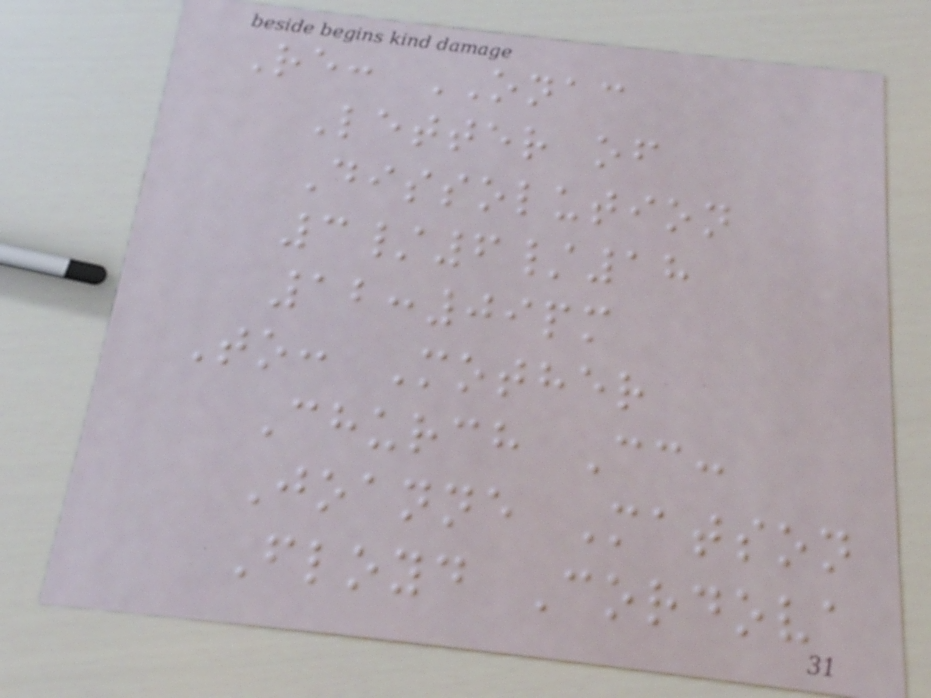Re: ONAC
Letter of
Dissolution
3/6/18
12:09pm
To: Mother
Church Cc:
Joanne Matson
Floyd Cordova
